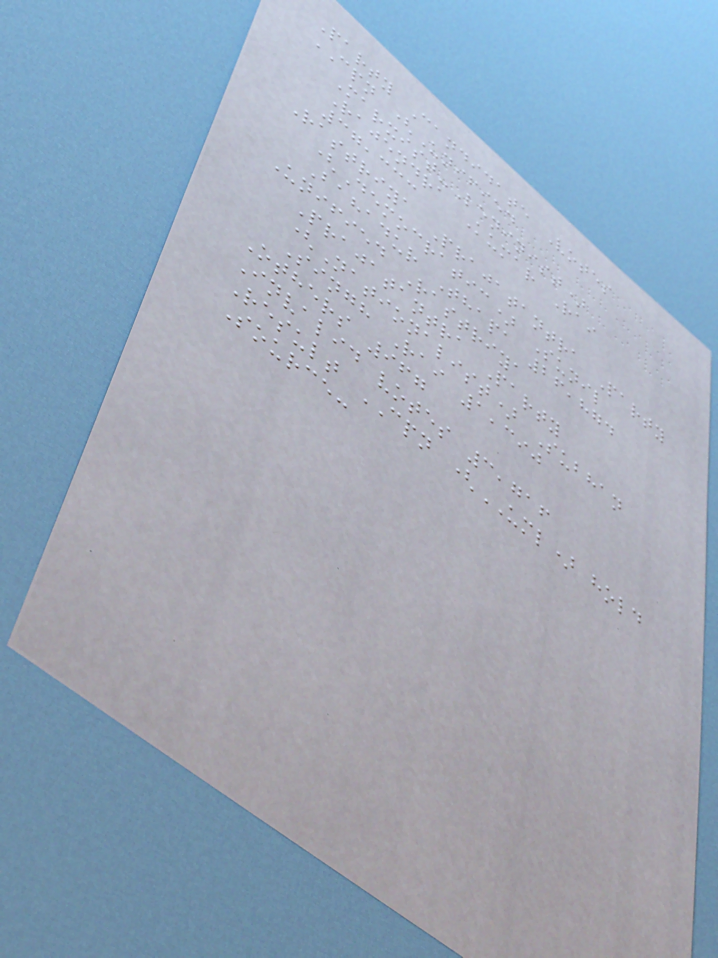Party Candidate Votes
CPN (Unified
Marxist-Leninist)
Rajendra Kumar Rai
37,333
Rastriya Prajatantra Party
(Democratic) Sunil
Bahadur Thapa 26,874
Unified Rastriya
Prajatantra Party
(Nationalist) Subhan
Singh Rai 1,390
Others 967
Invalid votes 3,716
Result CPN (UML) hold
Source:
